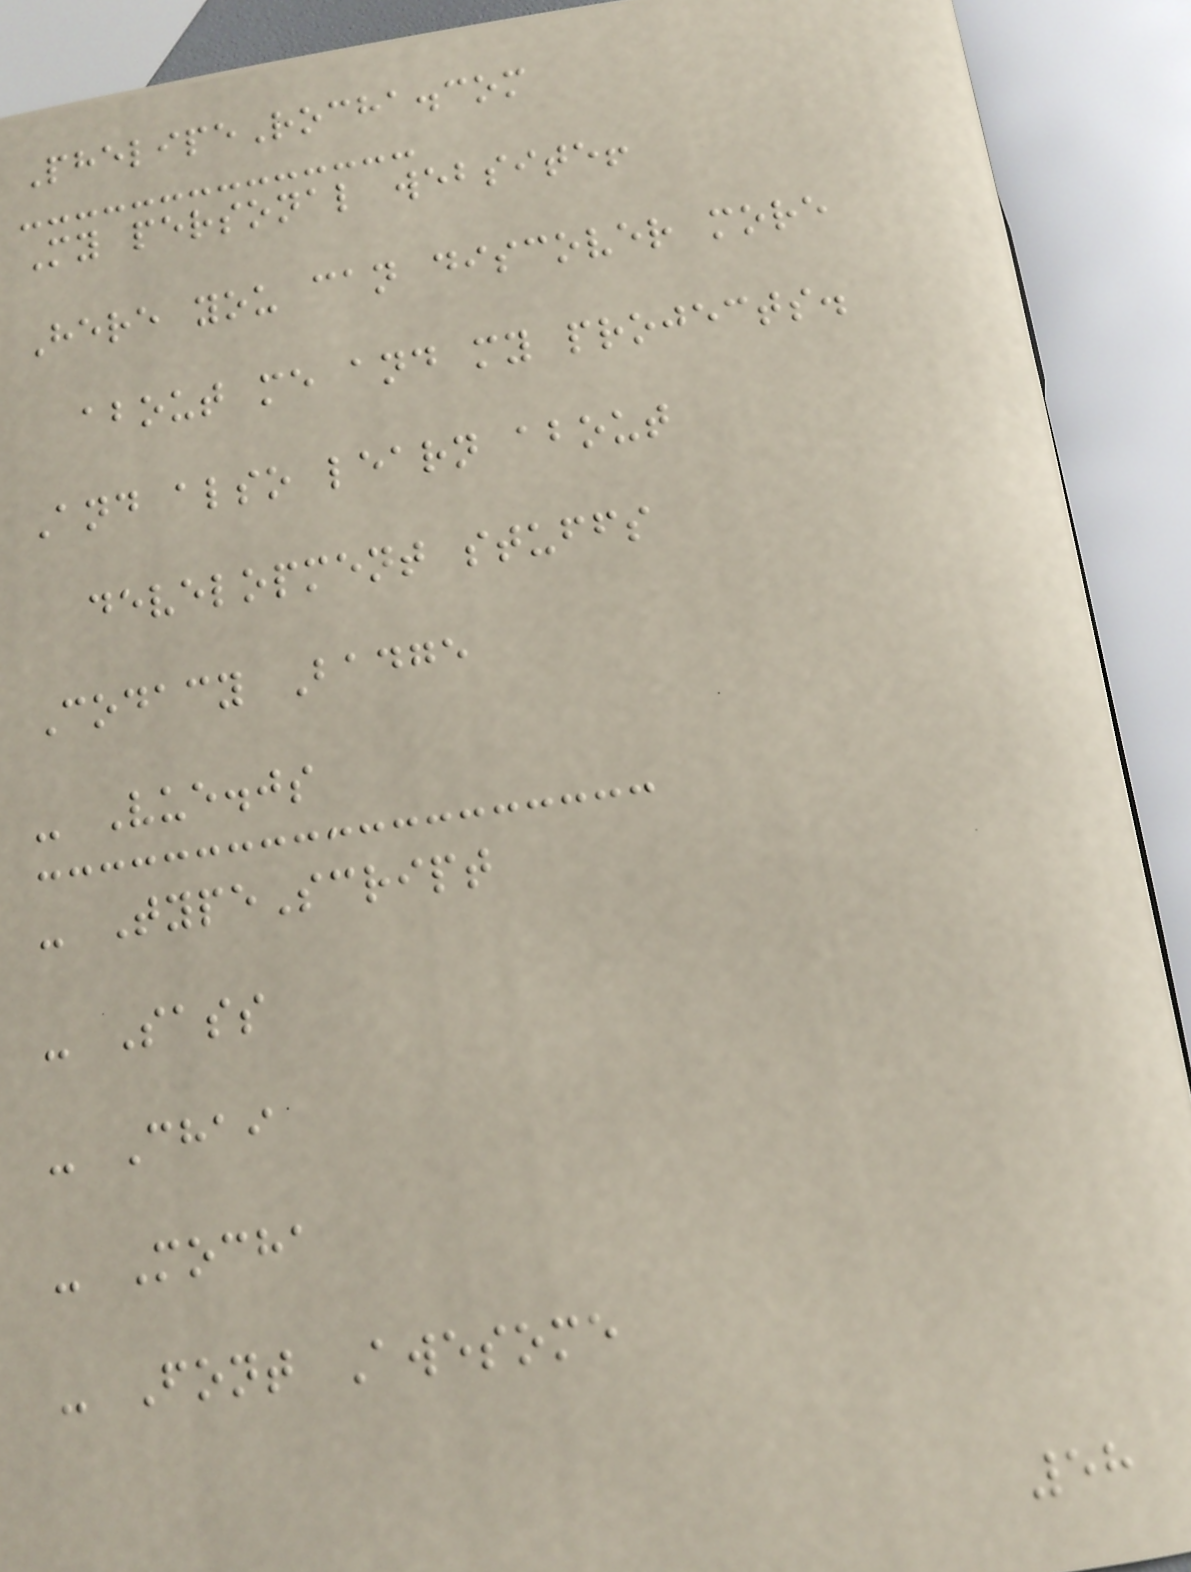PhelipeRocha.com
My personal website!
Here you can discover more
about me and my projects.
And also learn about
development stuffs
Codacy Badge
- Vue.js
- TypeScript
- Sass
- Chai
- Mocha
- Font Awesome
58
